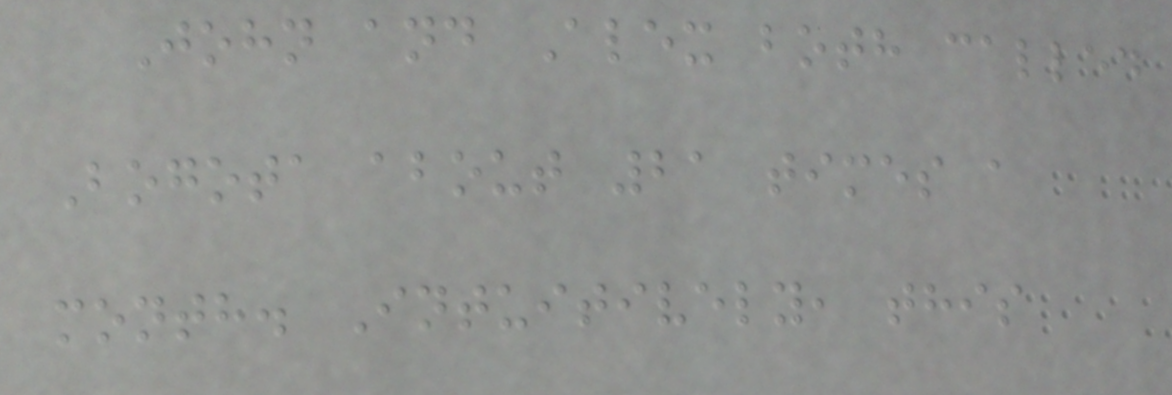John and Alex both called
Bogota about 21 times a
month. Intuitively, this
